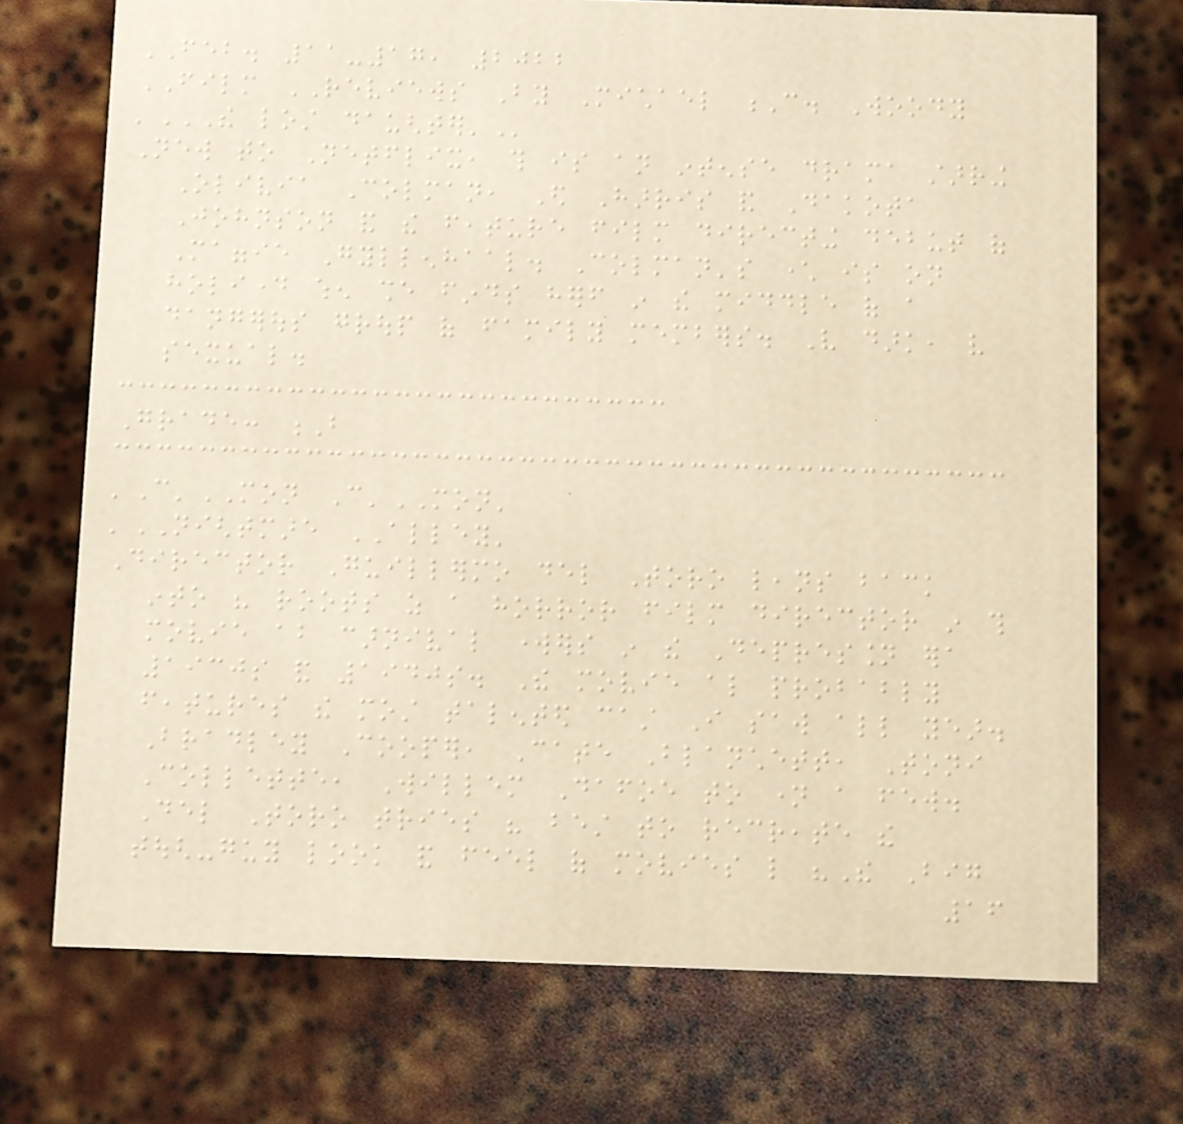FEB. 11-17, 2022
FILM REVIEWS By Michael C. Woody
'THE LOST DAUGHTER'
New to Netflix, this is an intense drama starring
Olivia Colman, Ed Harris and Dakota
Johnson and the feature film directing debut of
Maggie Gyllenhaal. Colman's character is on
holiday when she finds herself in the middle of a
dangerous group of family members. Very dark, very
sexual.
Grade: B
'C'MON C'MON'
'NIGHTMARE ALLEY'
Director Guillermo del Toro leans back
into his roots as a horror film director in this
movie about carnival workers in the Depression era
1930s and 1940s. The movie also probably
features the most talented cast I saw all year.
Bradley Cooper, Cate Blanchett, Toni
Collette, Willem Dafoe to name a few.
Del Toro tries his best to recreate the
tough-guy look and feel of movies like "The Big
16
